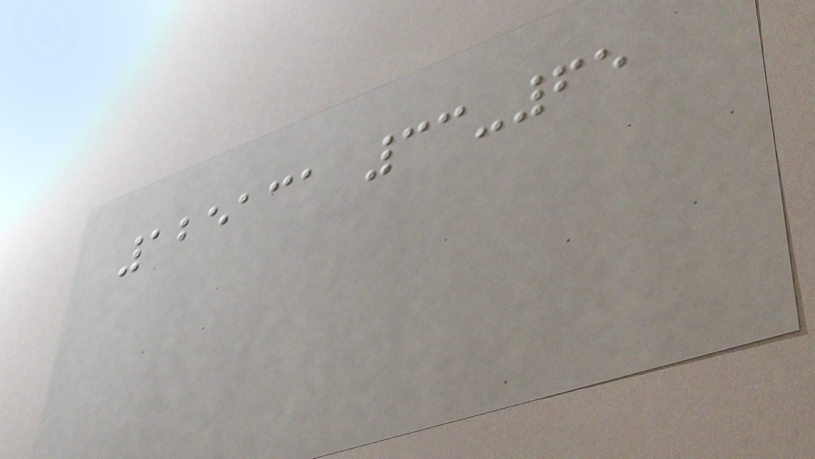125131 33-65
